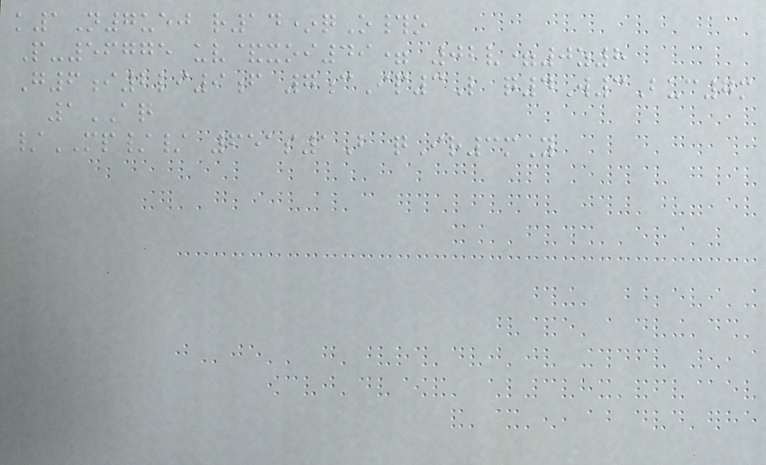k1N7uej r14*qO#o
P-56775 uv&xoi49= 02v=0z8
G6i2li9f 7cIp3L q4W3Buc7m
1AQ
/MP// 651s1B qIr3mY
